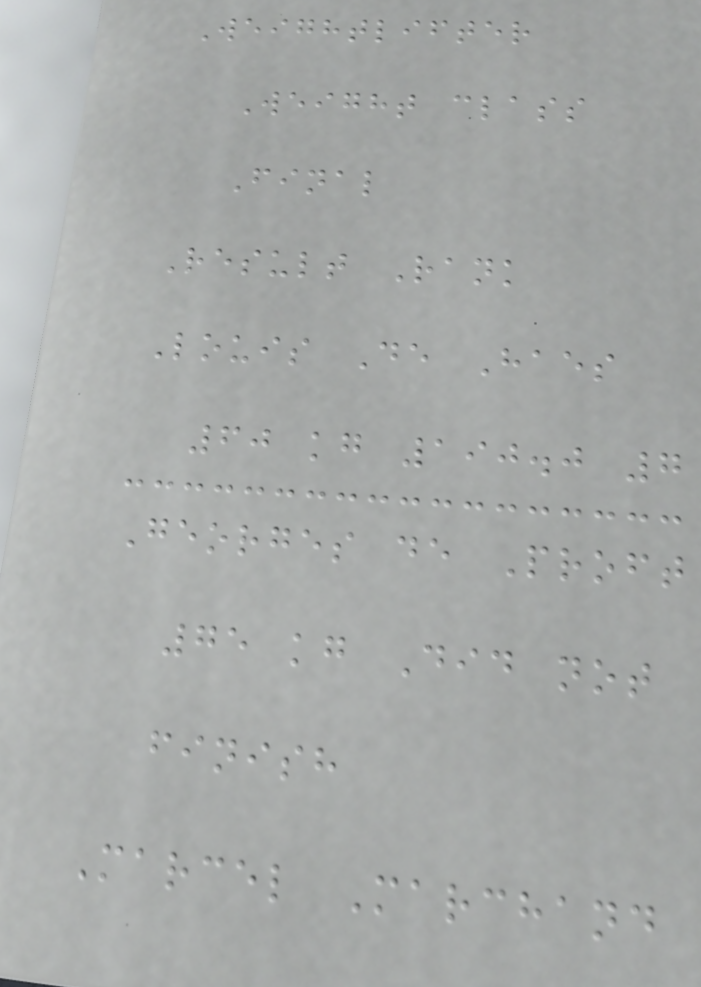Weightlifter
Weight class
Final
Result Rank
Louis De Haes
60 kg 190.0 7
Georges de Proft
75 kg Did not
finish
Marcel Marchand
